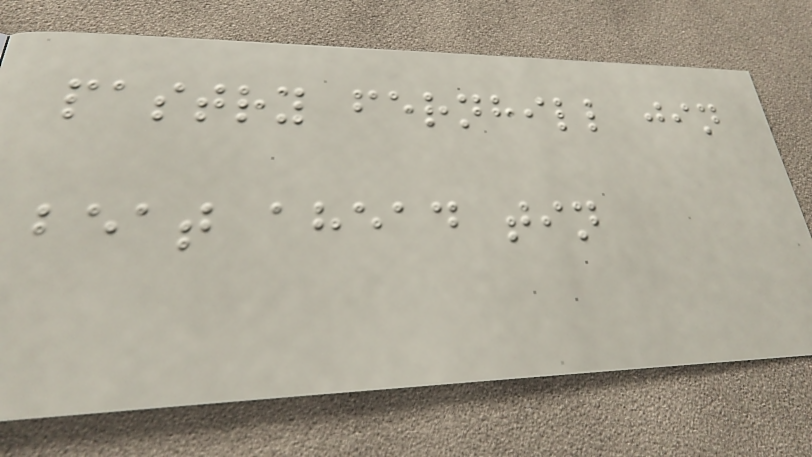pastry fernhill jin
beat ahead tin
